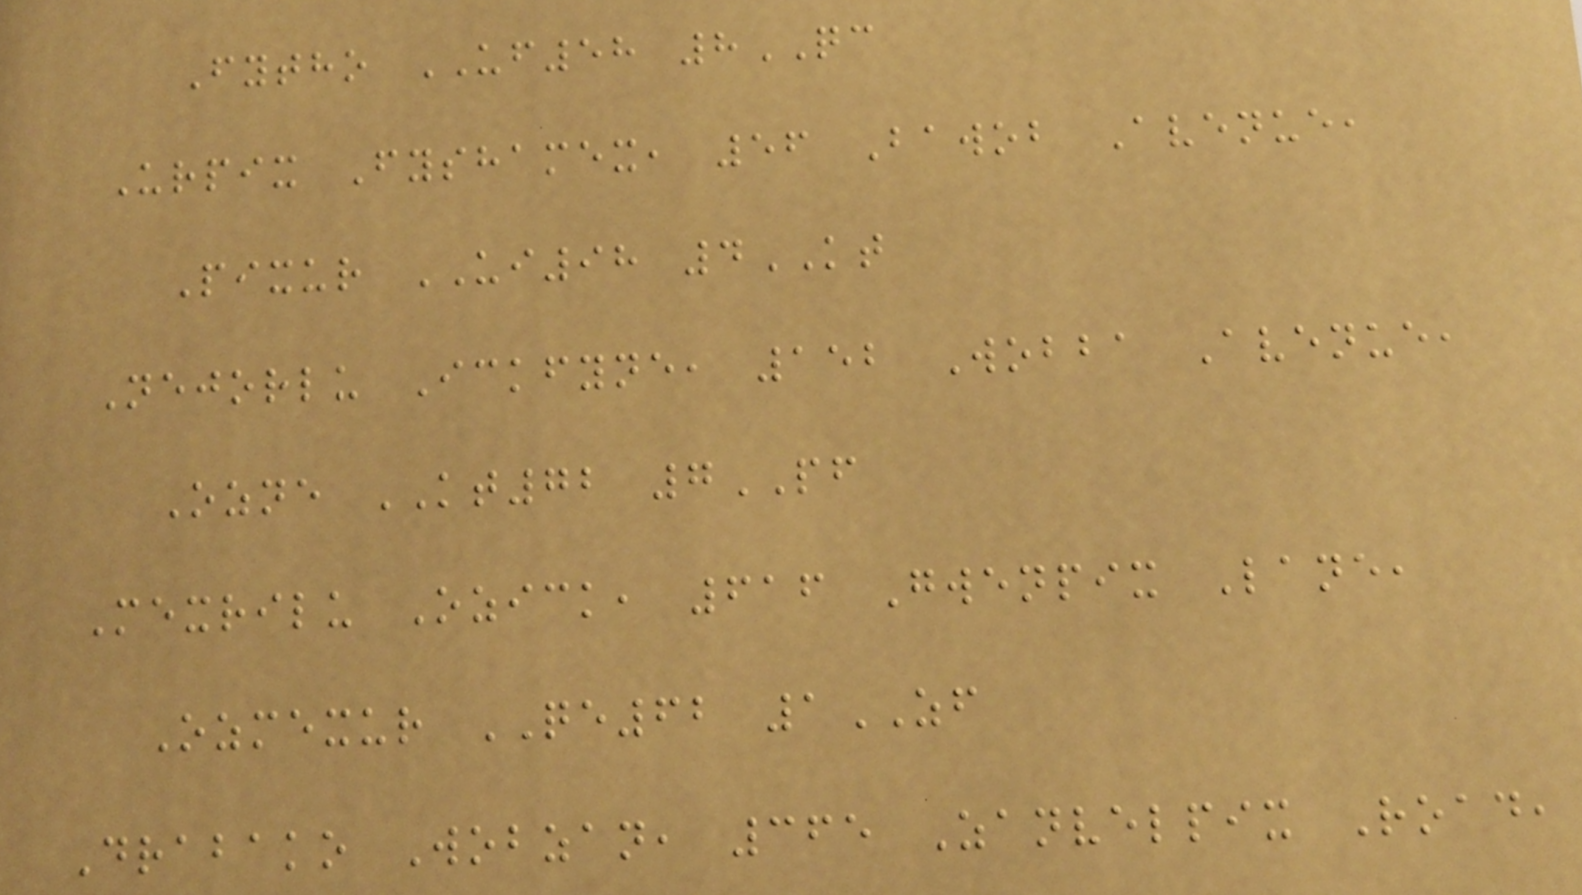Fytho UF58 8QC
Urpix Fyshamex, 56 Bawob Avenue,
Pixur UI98 4KT
Nejorlu Ickfyne, 152 Wobba Avenue,
Ozne KT72 7PF
Mexrilu Ozick, 616 Gwenpix Lane,
Ozmexur QE62 1ZF
Drabako Wobzan, 365 Zanvelpix Road,
